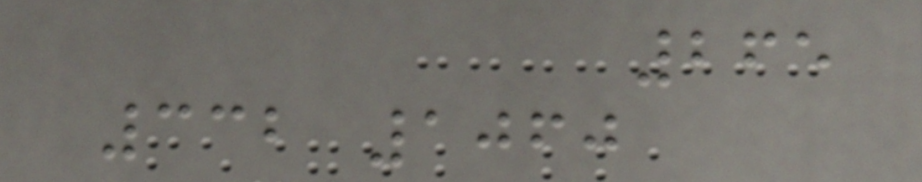265
332 1060
